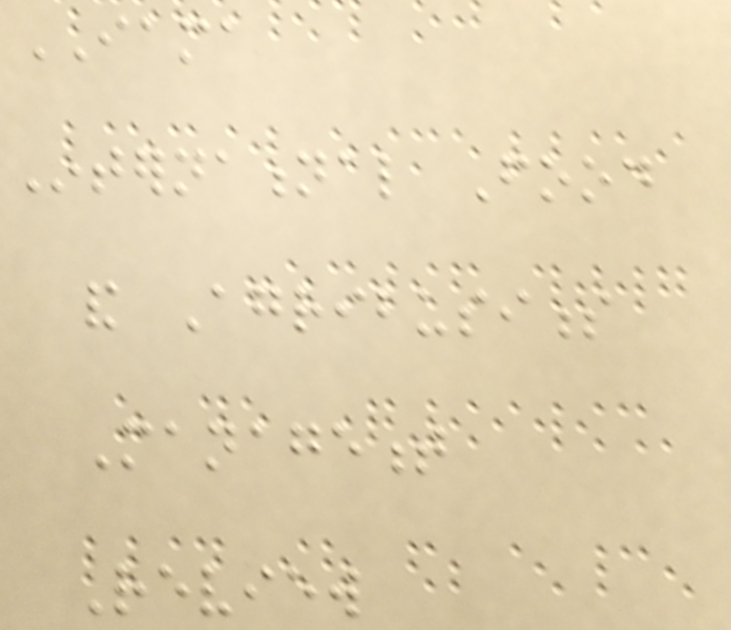IAMA
International Food
and Agribusiness
Management
Review
